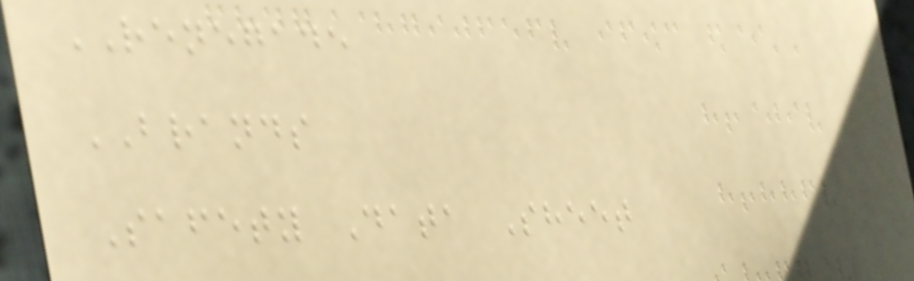RENEGADE
BRANDS
Safety Data Sheet
